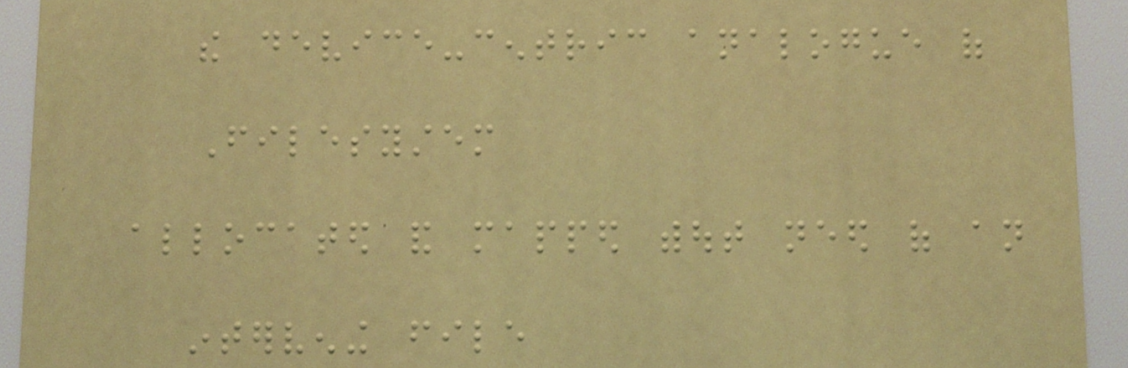the device-centric analogue of
Filesystem
allocated and mapped without need of an
intervening file
